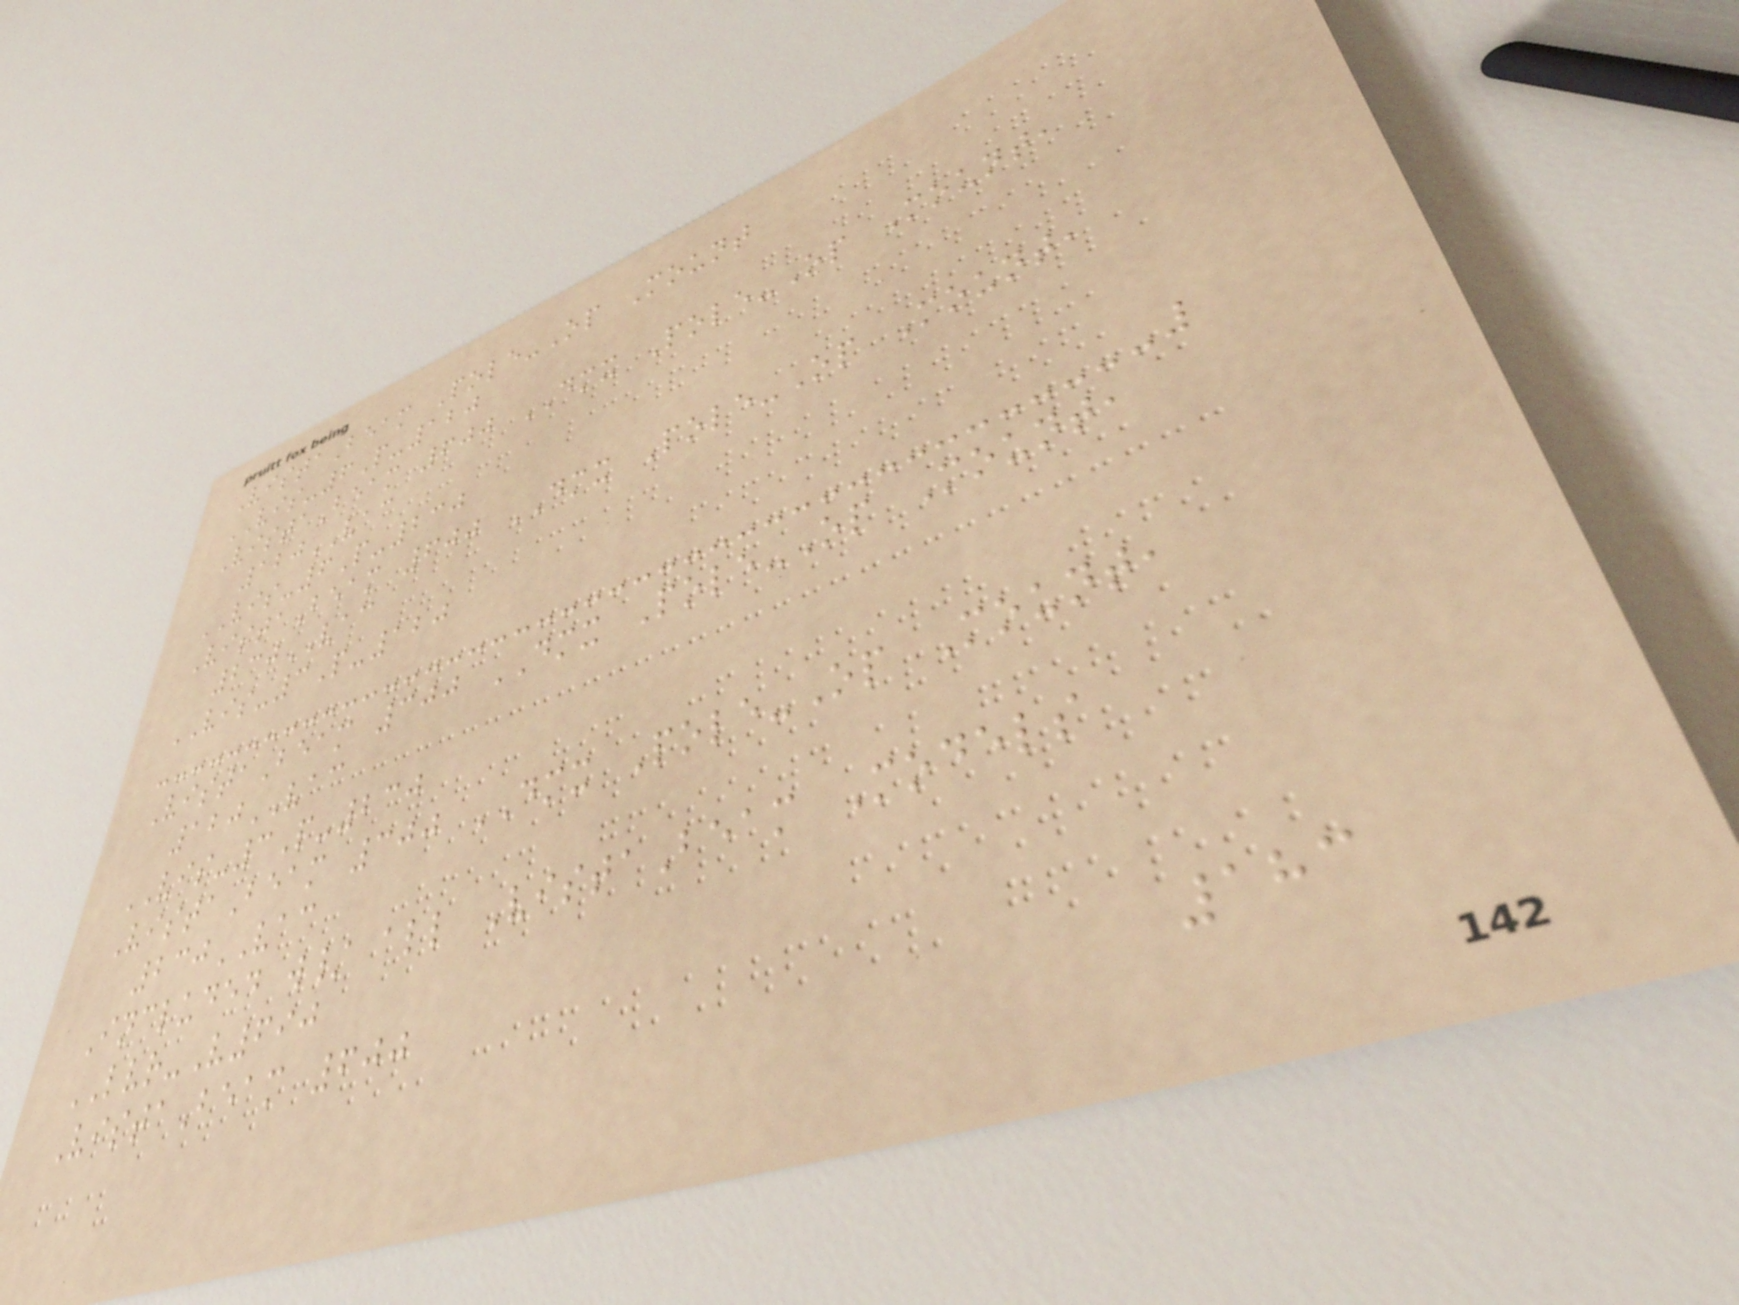VistaBeam Pole-Op Mount
VIS-6P-120
VistaBeam 600 DMX Pole-Op Mount,
120VAC
VIS-6P-230
VistaBeam 600 DMX Pole-Op Mount,
230VAC
VIS-3P-120
VistaBeam 300 DMX Pole-Op Mount,
120VAC
VIS-3P-230
VistaBeam 300 DMX Pole-Op Mount,
230VAC
Included w/ all VistaBeam Models
LVR-V690
VistaBeam 600
183
